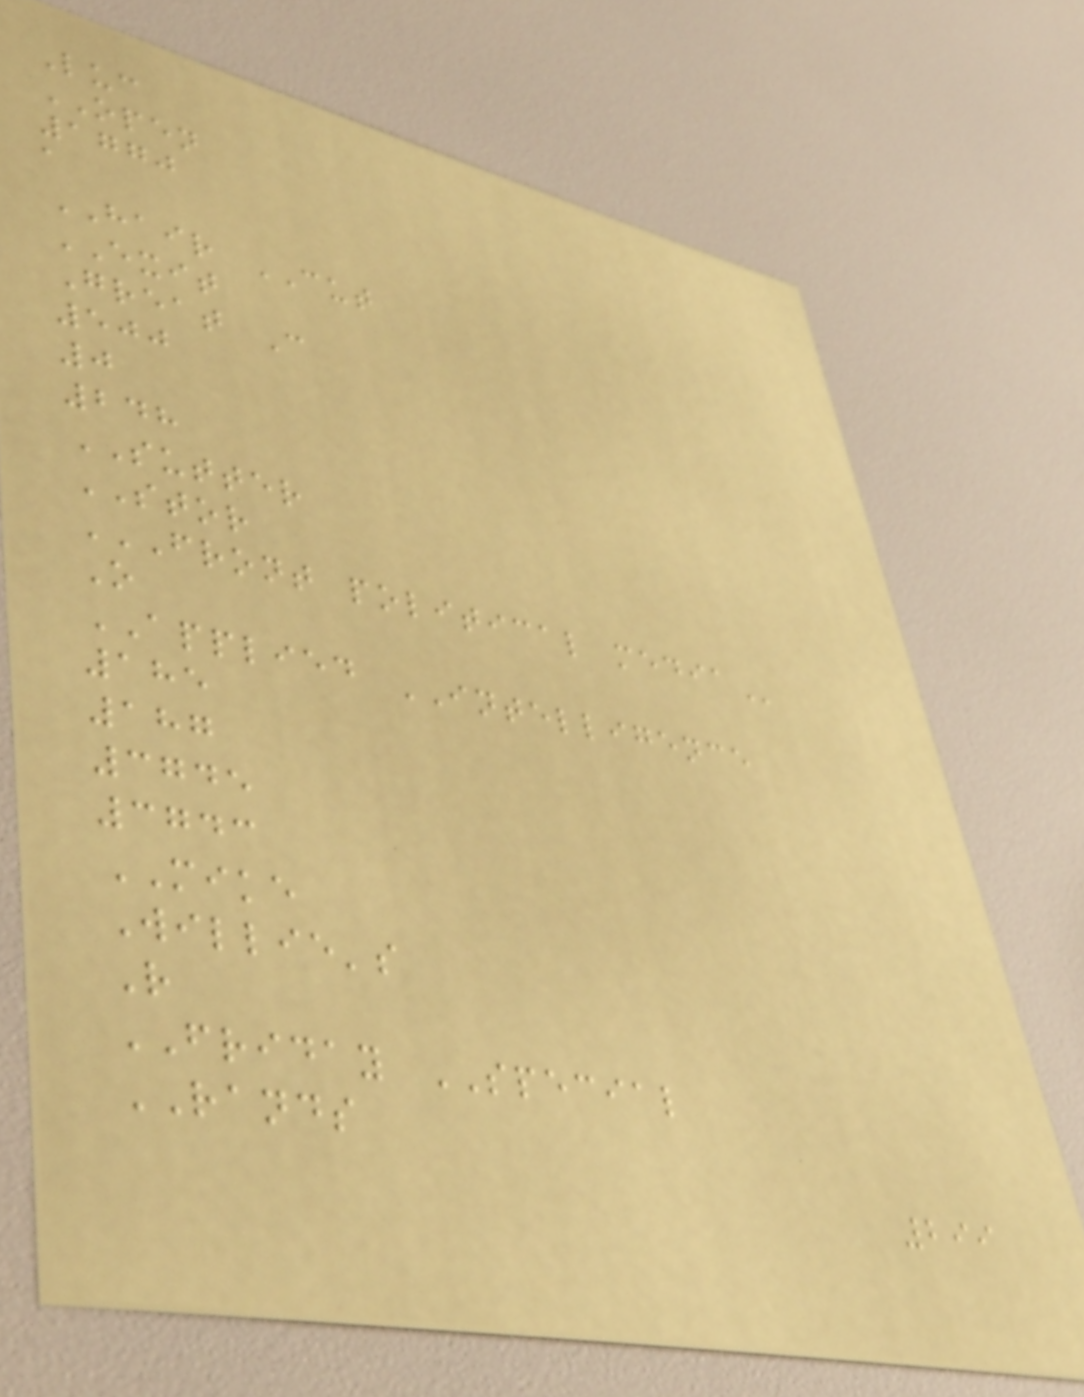Luc
OPEN
1770
a
HAIR CUT
EXIT
Great C
500
0
248
SUTTER
STOR
FRONT POLITICAL MEDIA
O
APPLIED INTELLIGENCE
185
187
3745
3743
MIKE
Willie's
R
FRIDAY SPECIAL
RANDS
299
